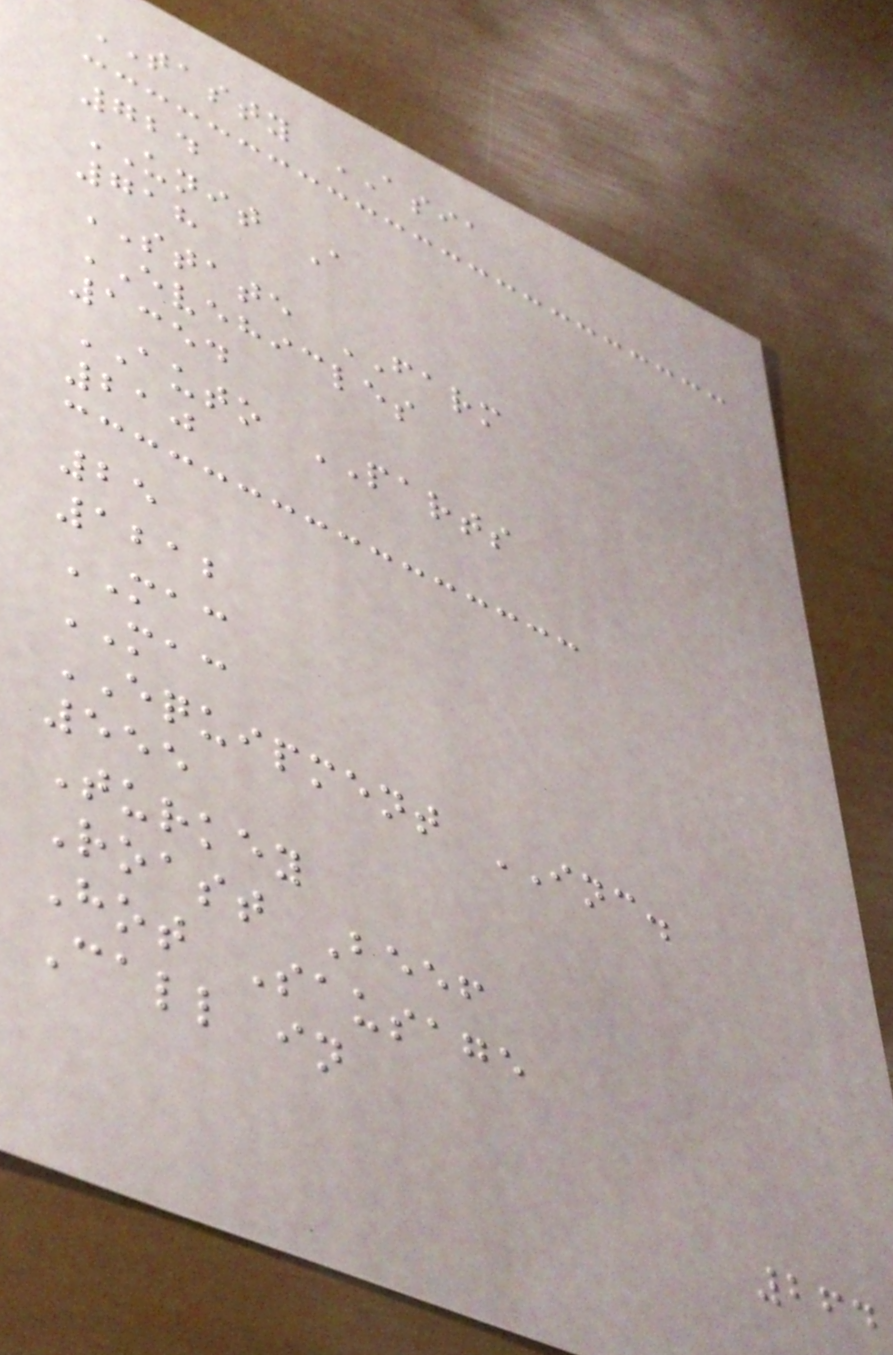TASTY ASIA
724
UNIT A
718
STATE FARM
EVEHICLES
1354
AUTO PARTS
210
25
1212
MAC
MAC
EQUIPMENT INC.
555
Turkey
Roast Beef
Hot Sausage
Call in
264
